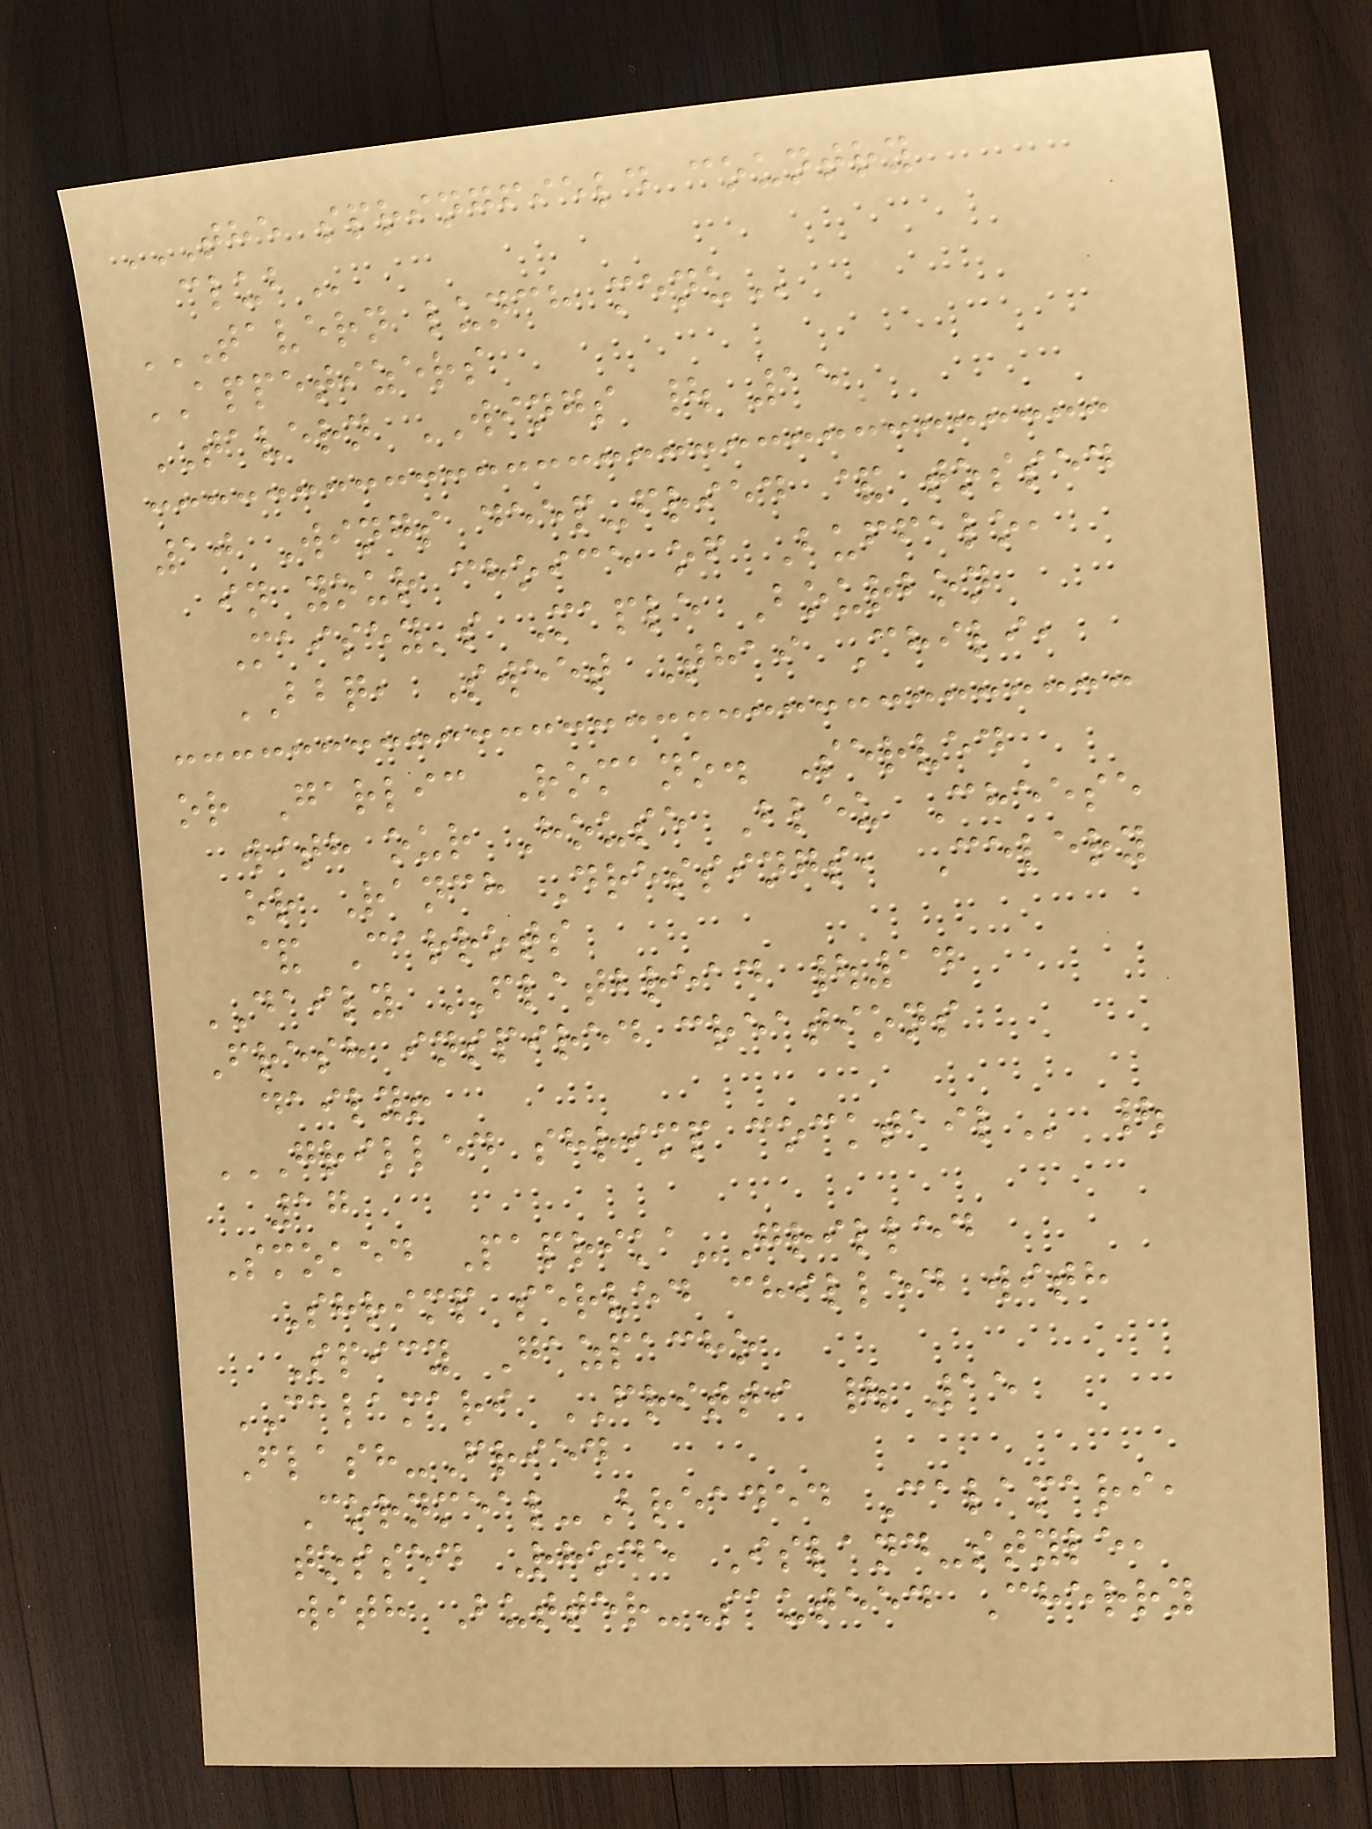THE SPRINGFIELD COUNTRY
CLUB
TAVERN LUNCH MENU
APPETIZERS
TAVERN WINGS | 15
10 Wings deep-fried & tossed
in your choice of Buffalo,
Maisey's Maple Bourbon
BBQ, Sweet Thai Chili,
or Garlic Romano. Served
with our House Bleu Cheese
or Ranch Dressings, Celery
& Carrots
DAILY FLATBREAD |14
Fresh inspired creations
daily!
GRILLED SHRIMP COCKTAIL |
17
Smoked Paprika-Grilled
Shrimp served chilled with
Spicy Gazpacho
CALAMARI FRITTI | 15
Flash-Fried
Cornmeal-Breaded Calamari,
tossed Rhode Island-style,
with Butter-Sauteed Cherry
